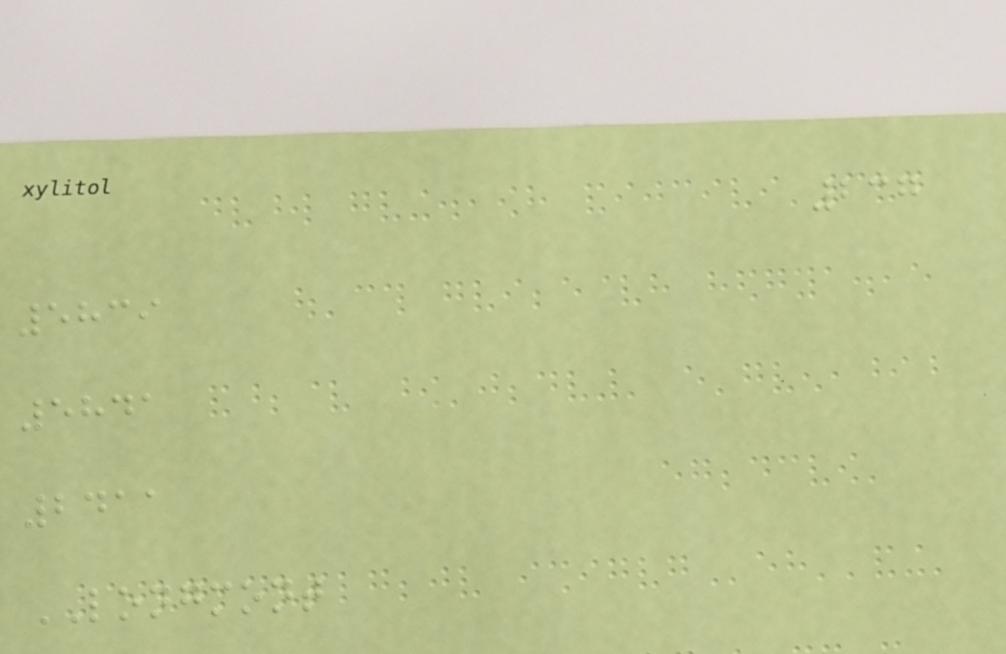237
5839
5841
2411
LONGMONT
